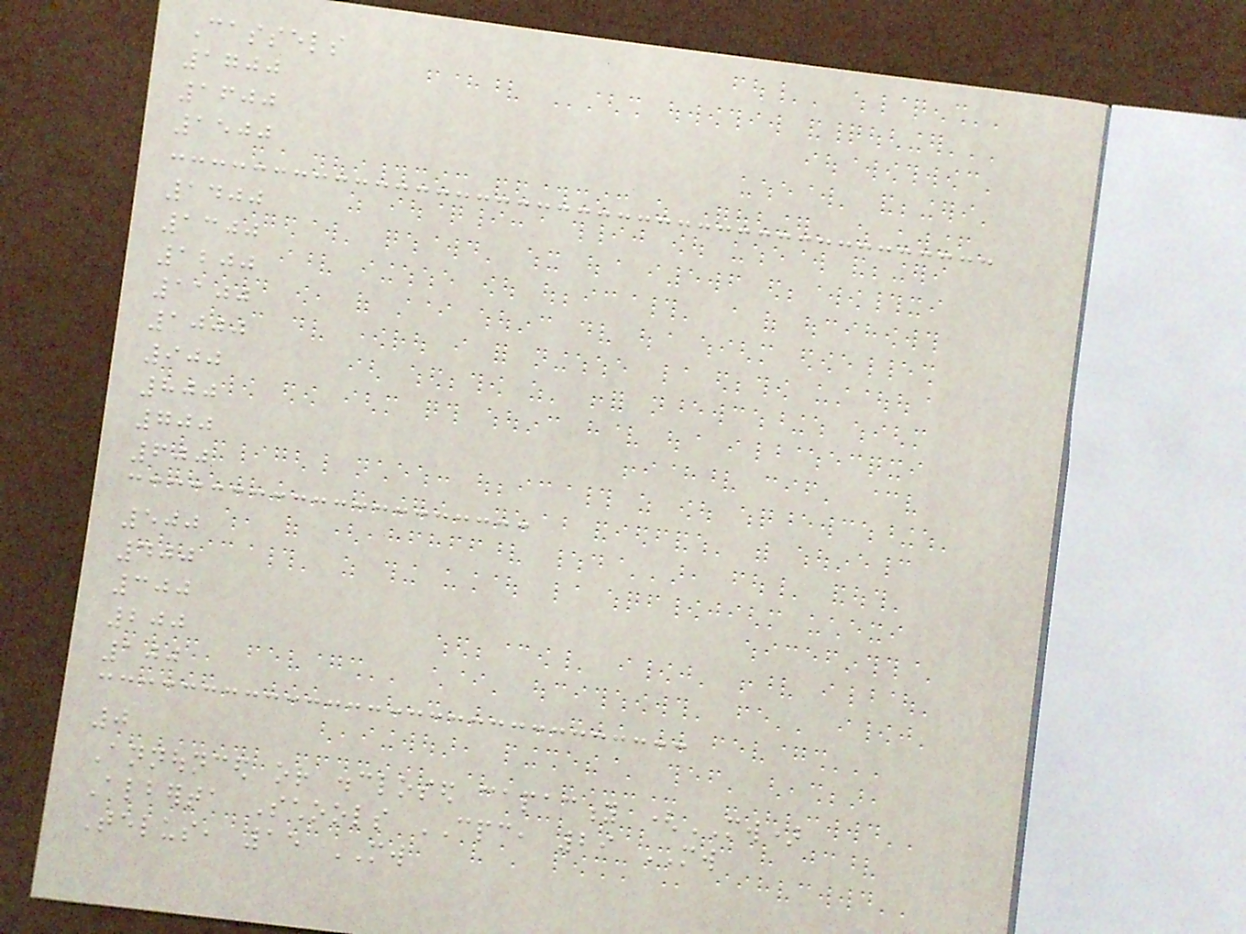Cassels
1700
1600
1500
1400
1300
1200
1100
1000
900
800
700
600
500
400
300
200
100
0
Announced or disclosed capacity (MW)
Alberta Schools CPC, 29 MW
Telus, 15 MW
